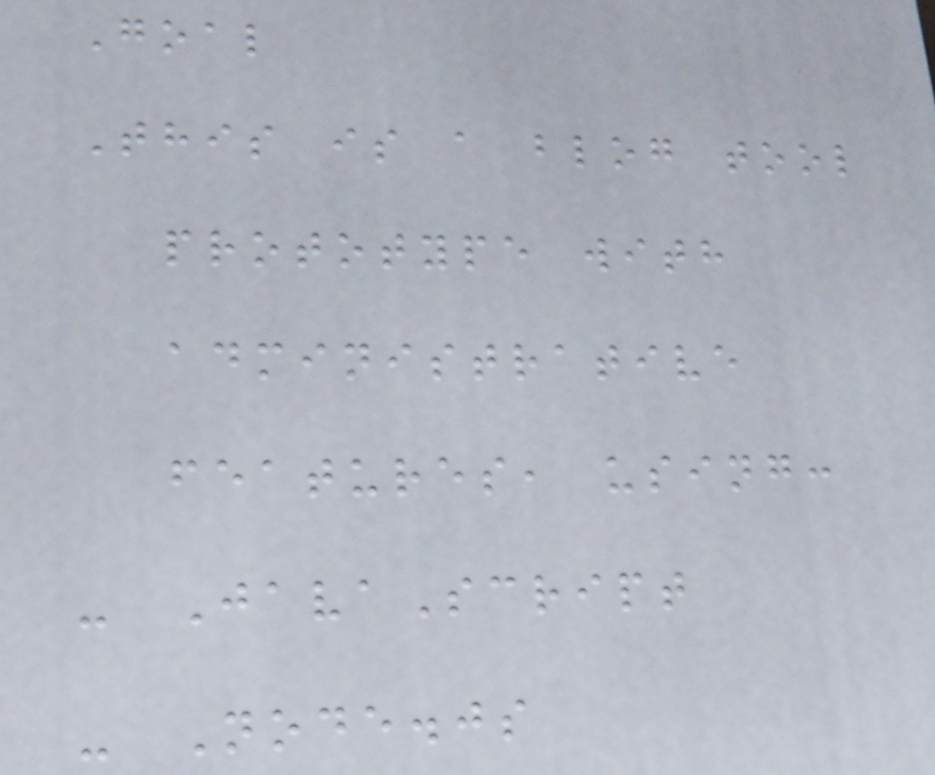Goal
This is a blog tool
prototype with
administrative
features, using:
- JavaScript
- Node.js
